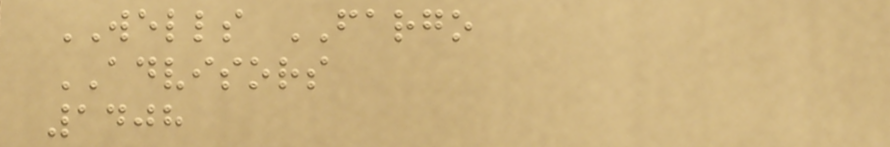WELLS FARGO
ADVISORS
1408
